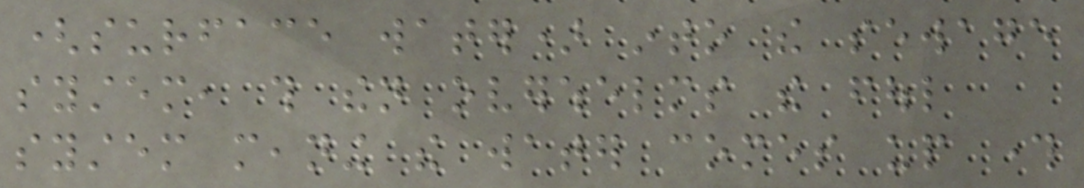(surface water) into the sewage
system, this then overwhelms the foul
system meaning the water comes up through
